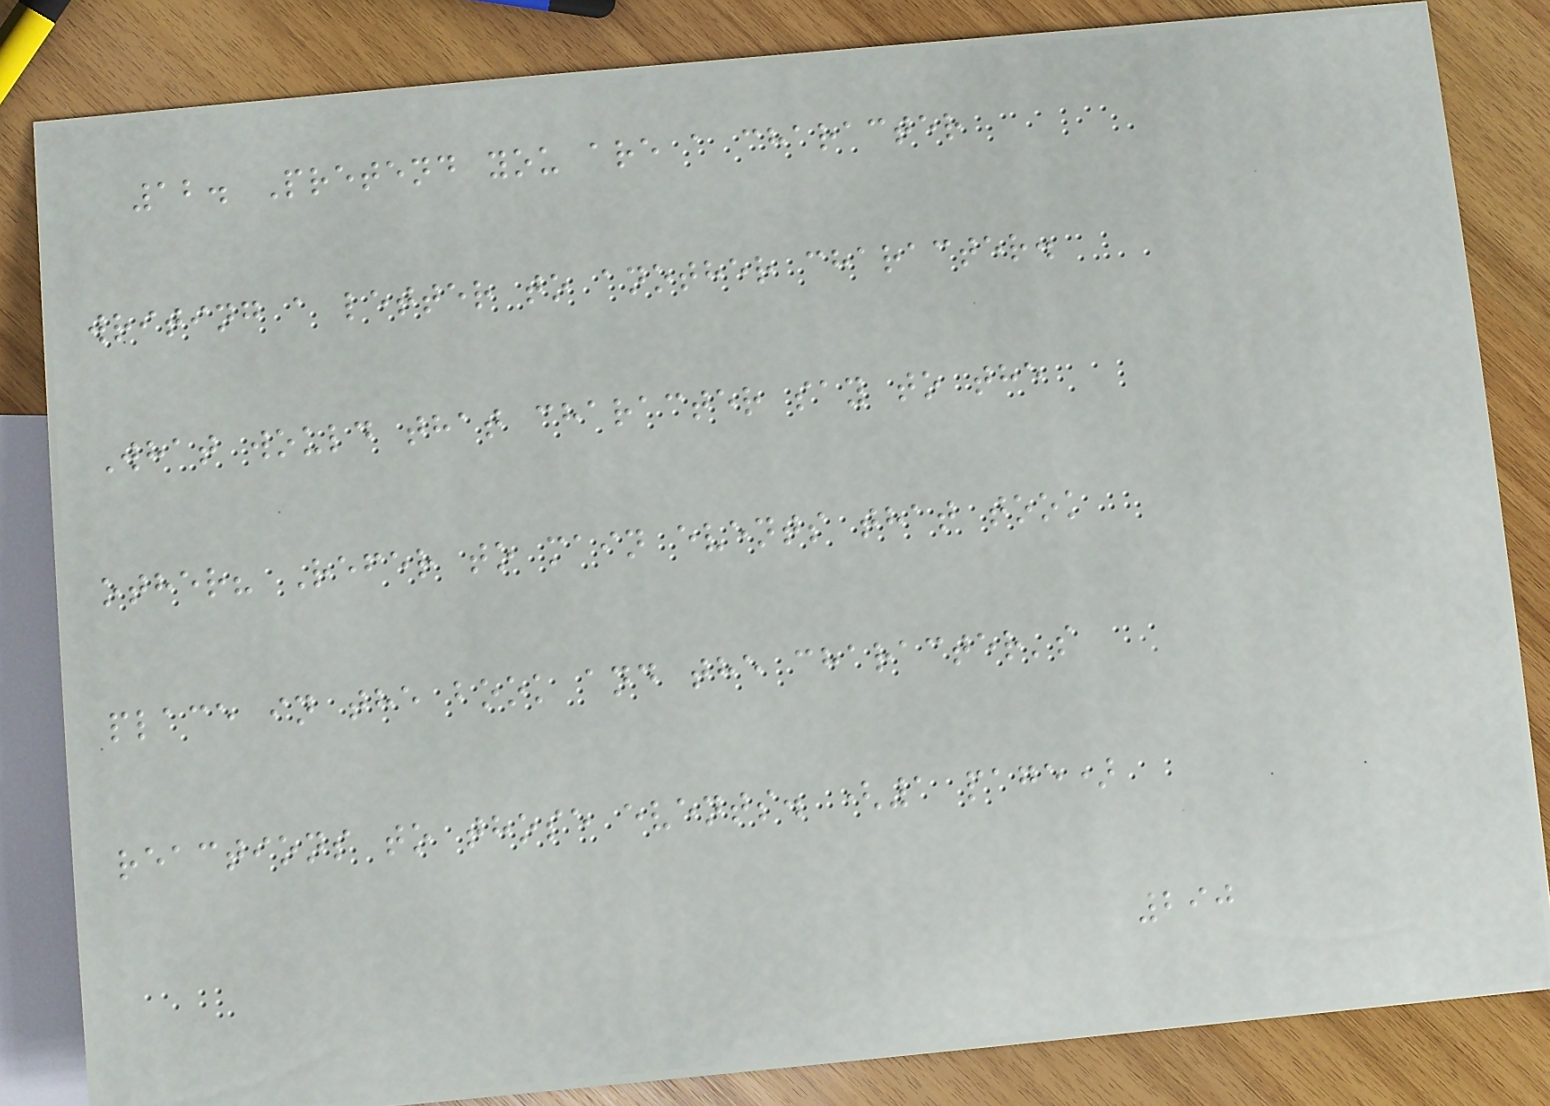12. Pretend you are a character
writing a letter to another character.
What would that character say to the
other? Refer to main events that took
place in the book and the character's
reactions to those events. (1 page)
290
